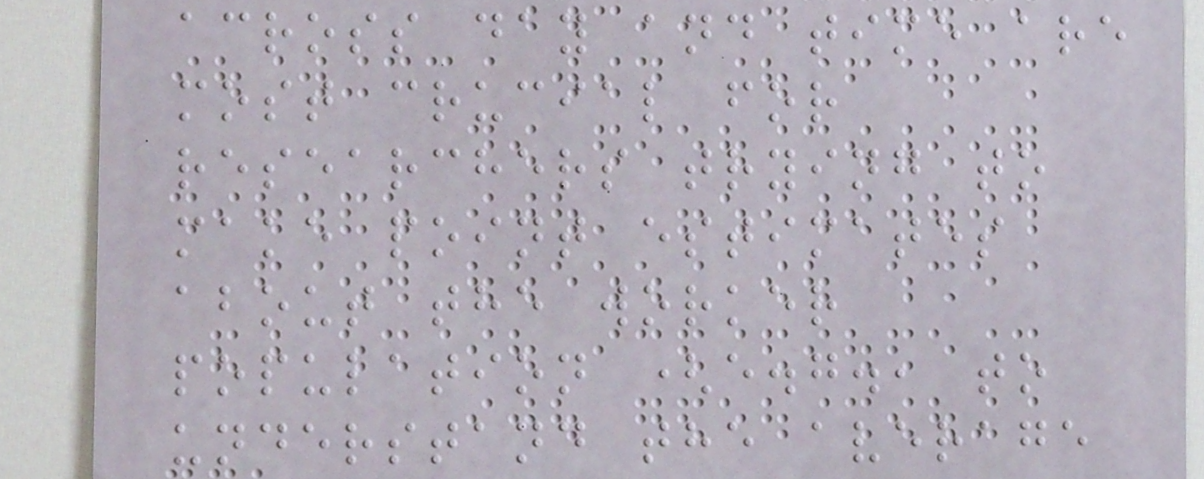across day and time are
most crucial for
researchers trying to
make point estimates
about the worker
population (e.g., to
understand the average
